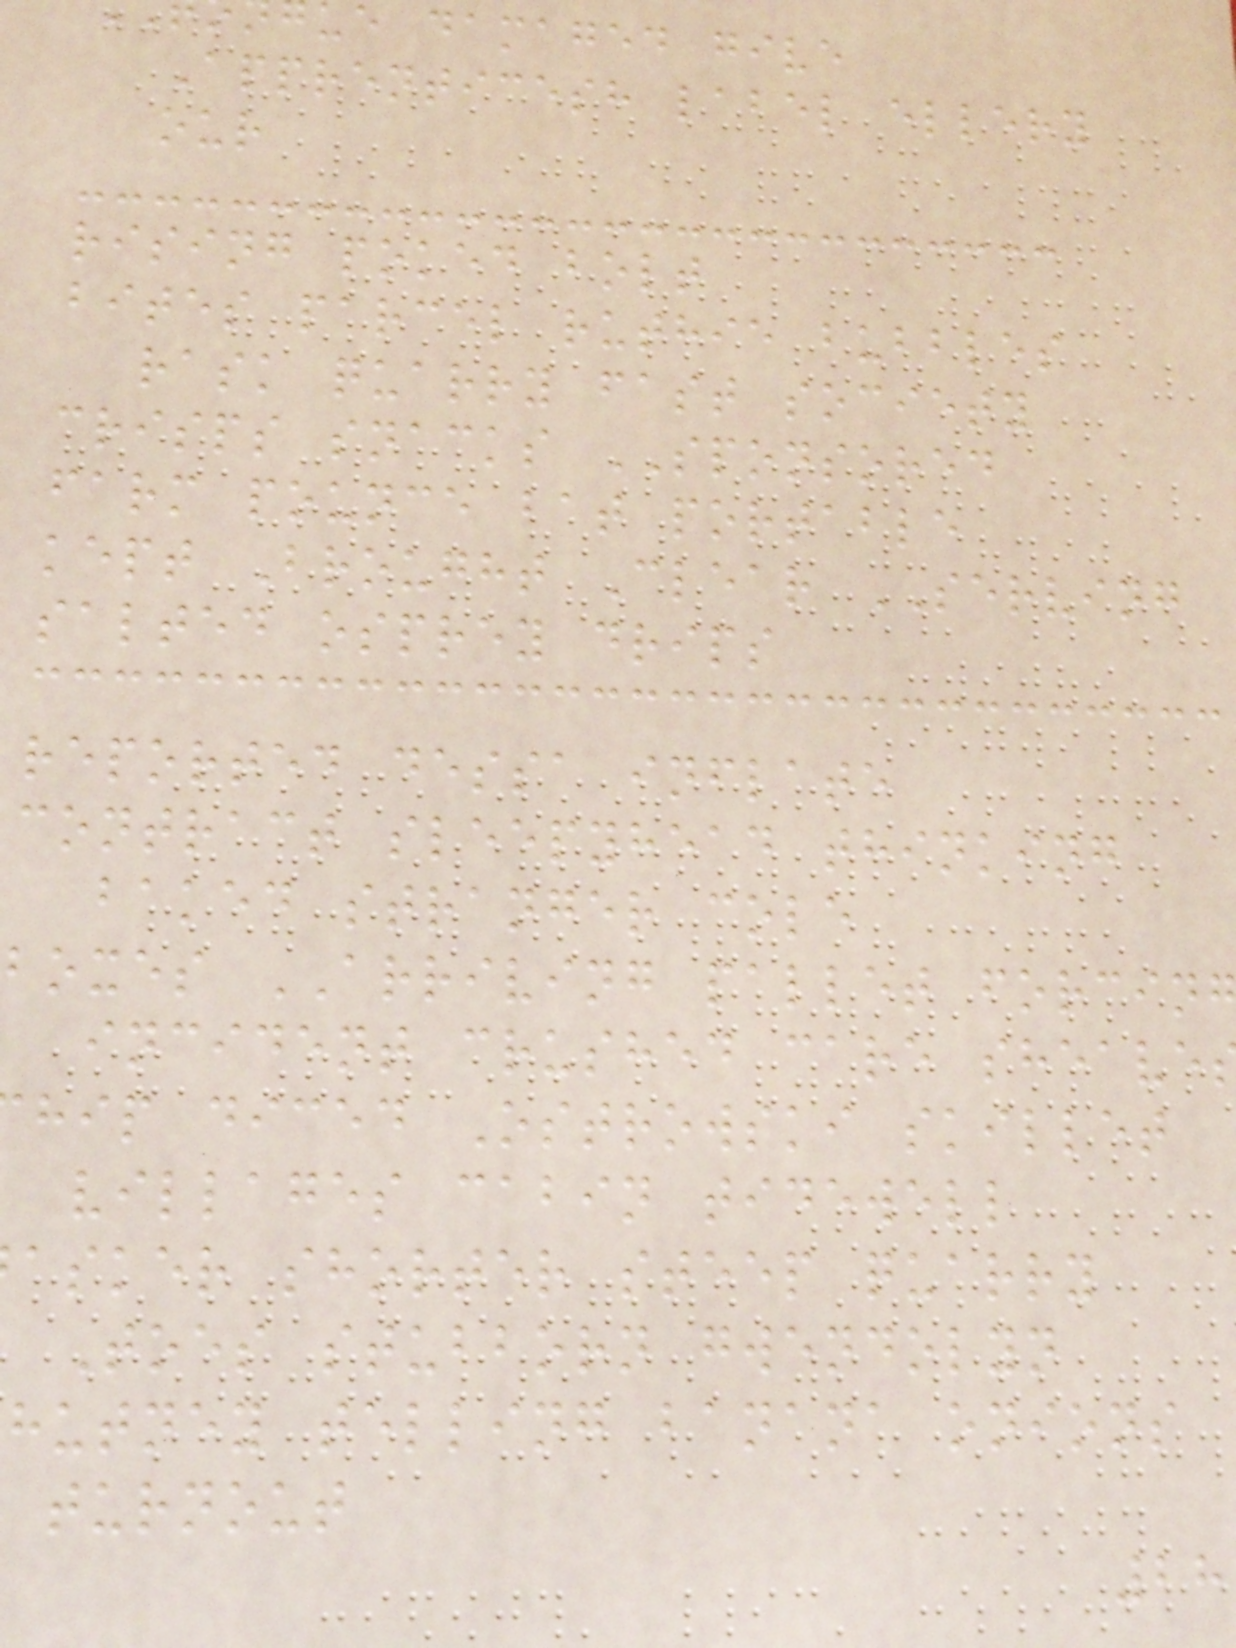ue damaged give
Apprenticesh label ellery
our
rising poked bolt
bites parcel ruthie bubbles
rask quarry fast society
crisps snacks SPONSORED
farm pounce bat portable
kept Brought Clear SERVING
salted osprey drips
reported dessa inflate
contract sleepyhead thinking
baked stranger cole
boxes ARRIVING pallet forcin
incident crushed care sheave
hip diced Ostrowski skillet
villages cabin tidewell
asker shorter steep quarry
Toes stubborn gwendolyn
hutney telling banana onions
turnout
